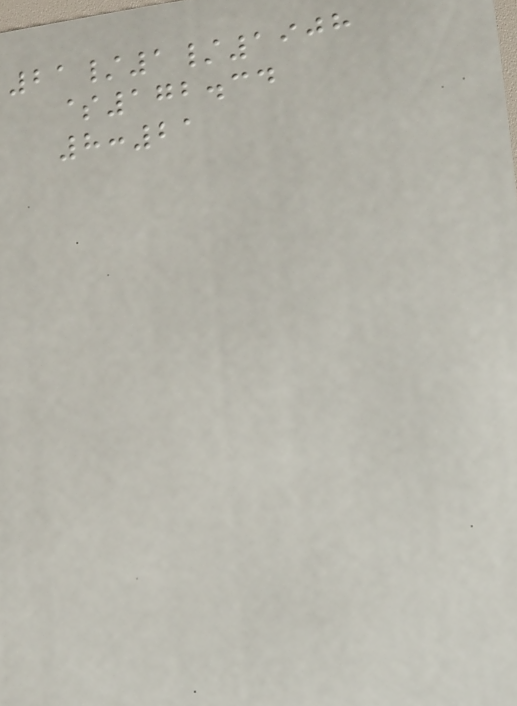21/1/1908
$172.34
8:21
